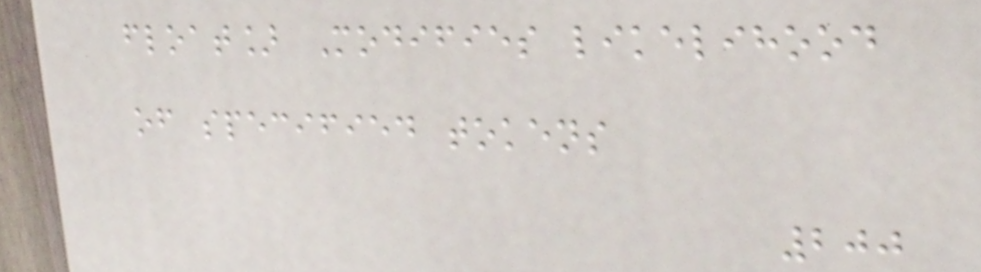float] Modifies likelihood
of specified tokens
200
